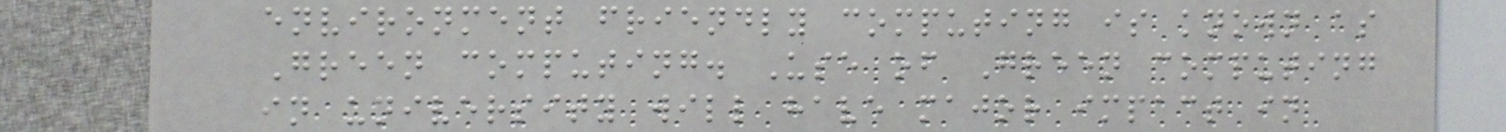environment friendly computing is known as
Green computing. Use of Green computing
in university will have major impact in
